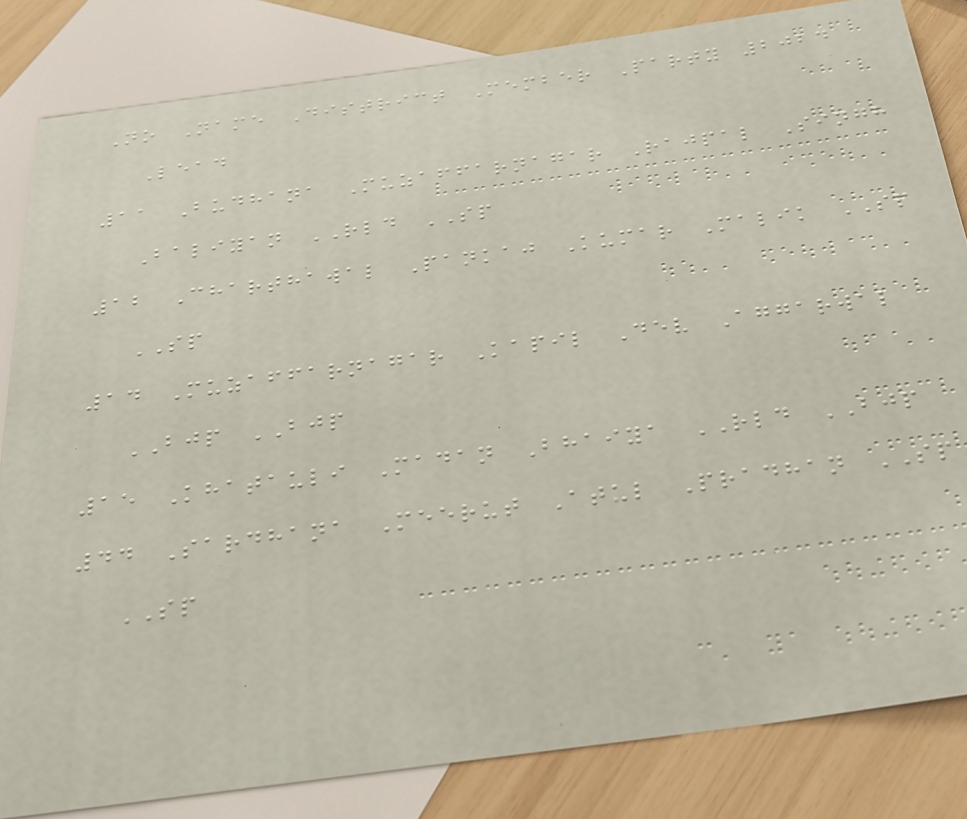No Name District Member Party 2024
Lead
11 Budhana Muzaffarnagar Rajpal Singh
Baliyan RLD SP
12 Charthawal Pankaj Kumar Malik SP
SP
14 Muzaffarnagar Kapil Dev Aggarwal
BJP BJP
15 Khatauli Madan Bhaiya RLD BJP
44 Sardhana Meerut Atul Pradhan SP
SP
